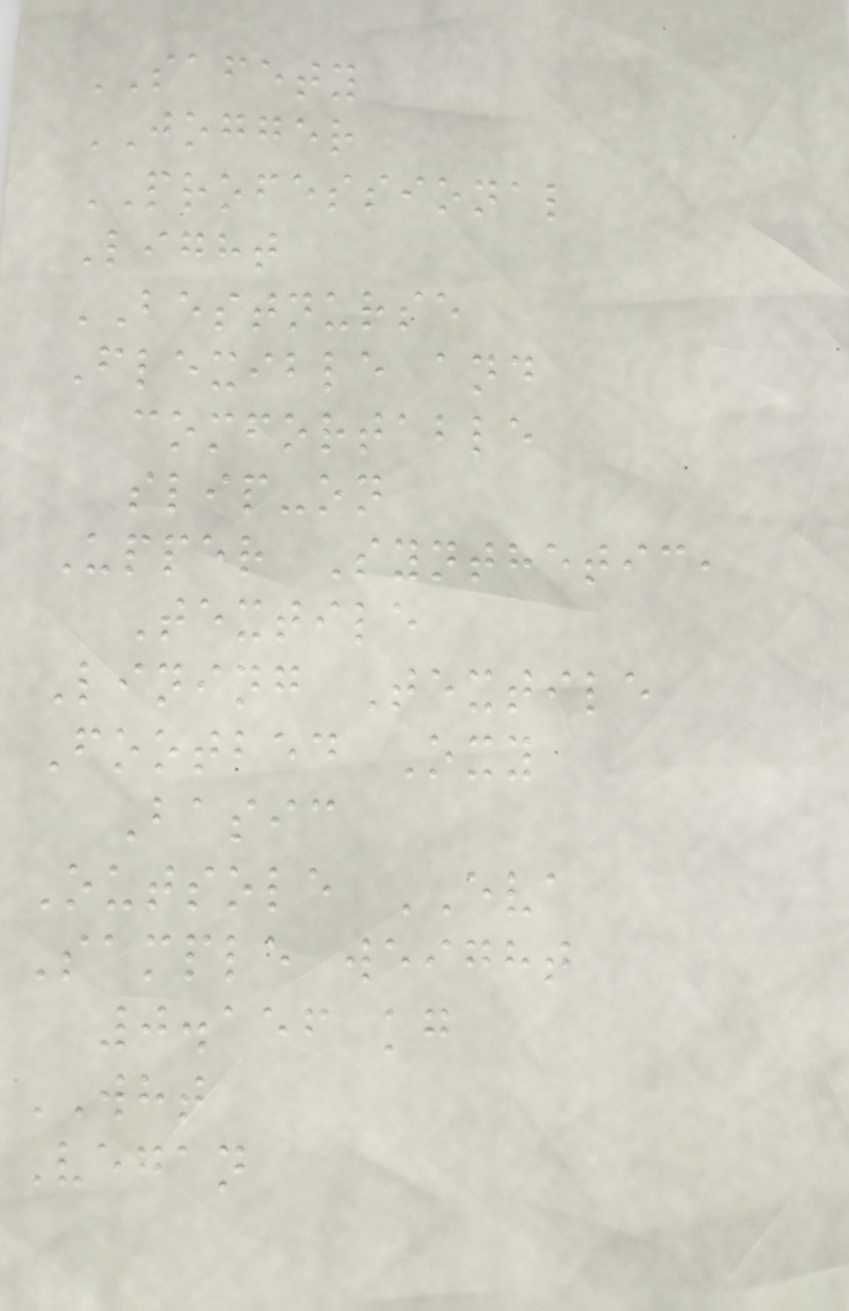SAFETY
JOGGER
PROFESSIONAL
Light
BESTNURSE
Flexible and
comfortable
slip-on
Upper Synthetic,
Textile
Lining Textile
Footbed Oxy
Basic
Outsole EVA
Sample weight
0.156 kg
WHT
Vegan
